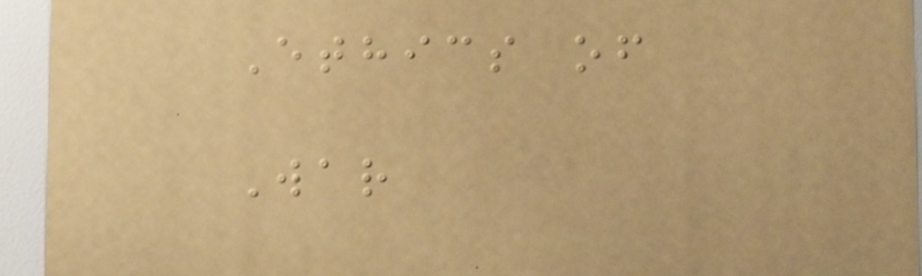Ethics of
War
